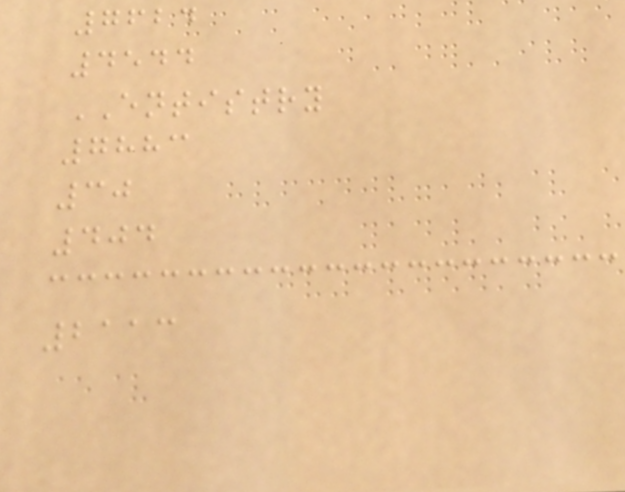7624
4544
ENTISTRY
7883
30
404
2113
